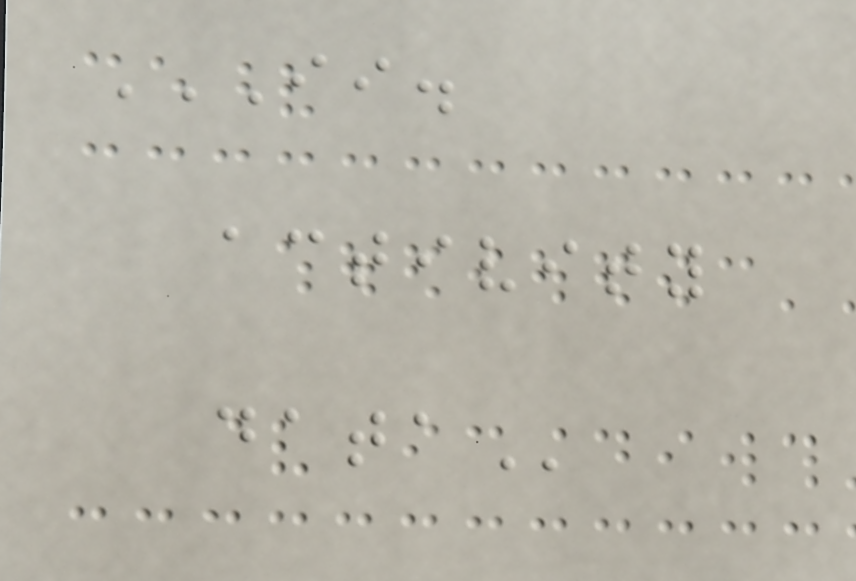II.
ACTIVITY
DATA
